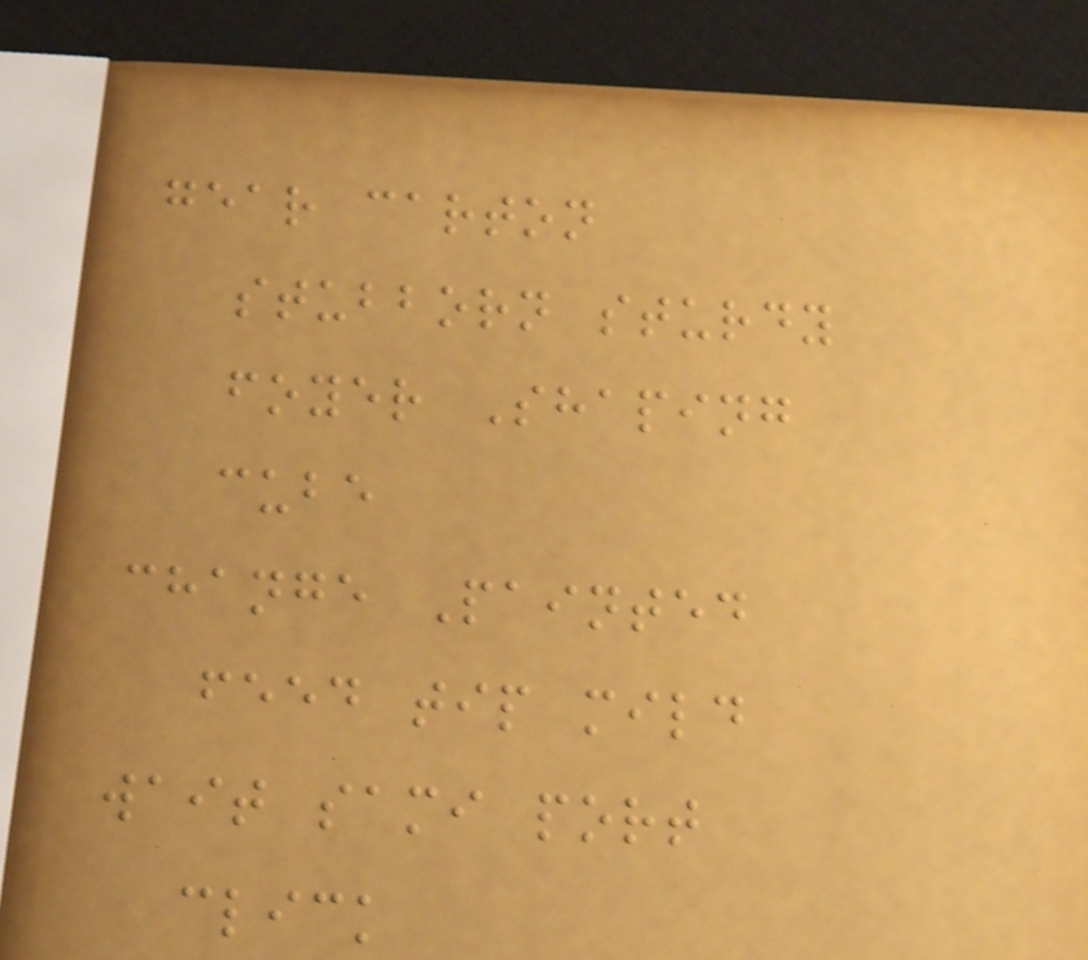gear carton
stubborn sturdy
foyer Shaping
cube
change Painted
feed tip mild
wait sami port
click
